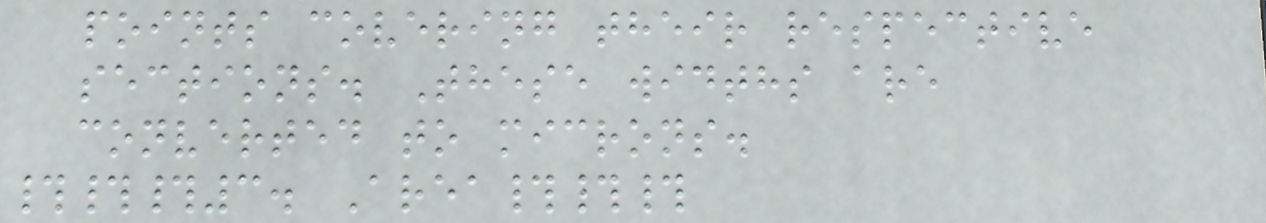points covering their respective
sections. These widths are
converted to microns.
###3. Area###
